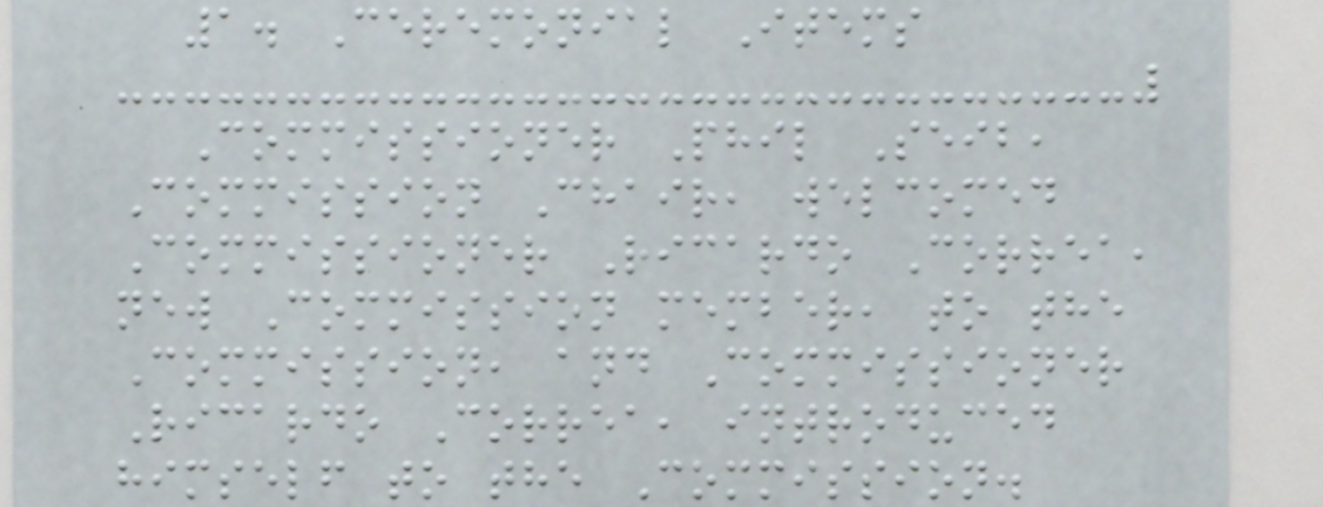1. Ceremonial Items
Commissioner Phil Seib,
Commission Chair, welcomed
Commissioner Ricardo Correa,
new Commission member, to the
Commission, and Commissioner
Ricardo Correa, introduced
himself to the Commission.
